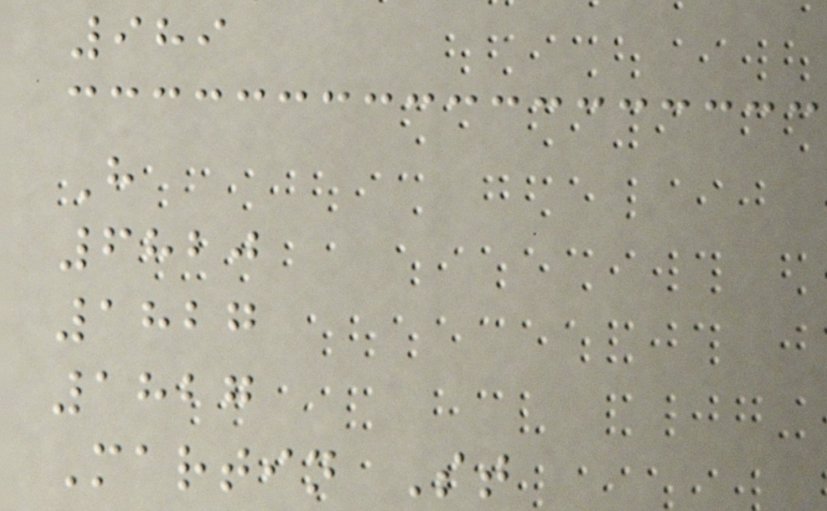989
H
6820
1827
1827
Martin St
